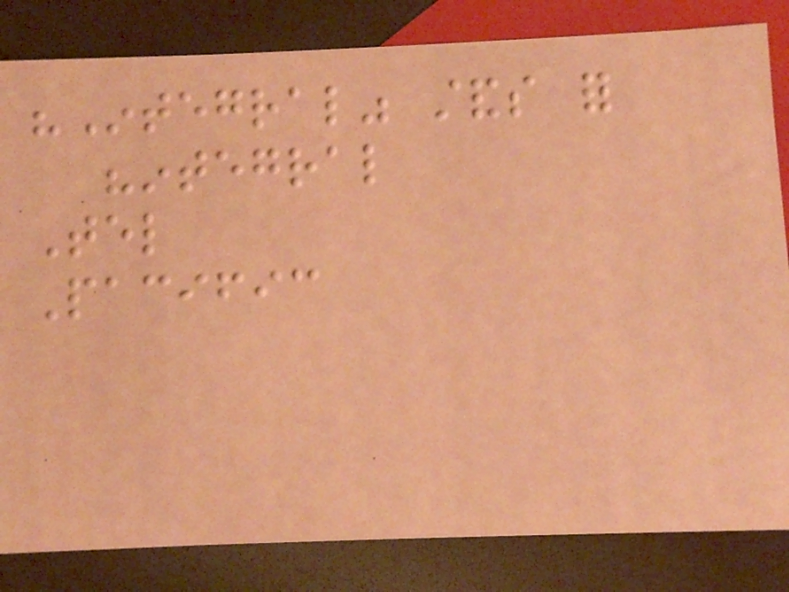"Integral" stands for
"integral
Tel
Pacific
